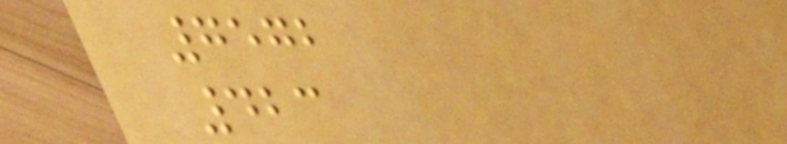7572
423
